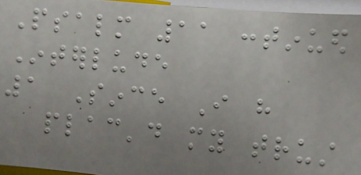Psalm 11 continued
Interlude
1 Since I have
plac'd my trust
